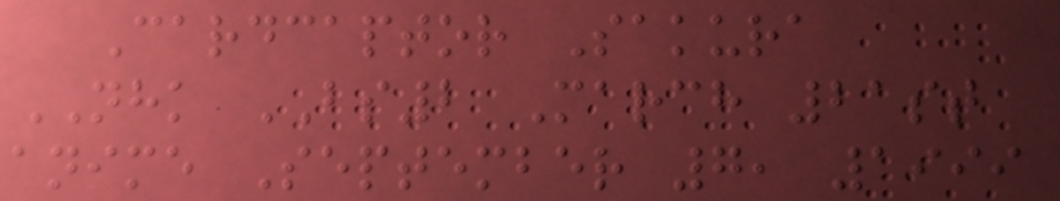Cardcaptor Sakura
NHK BS2 March 21st
anime September 7, 1999
